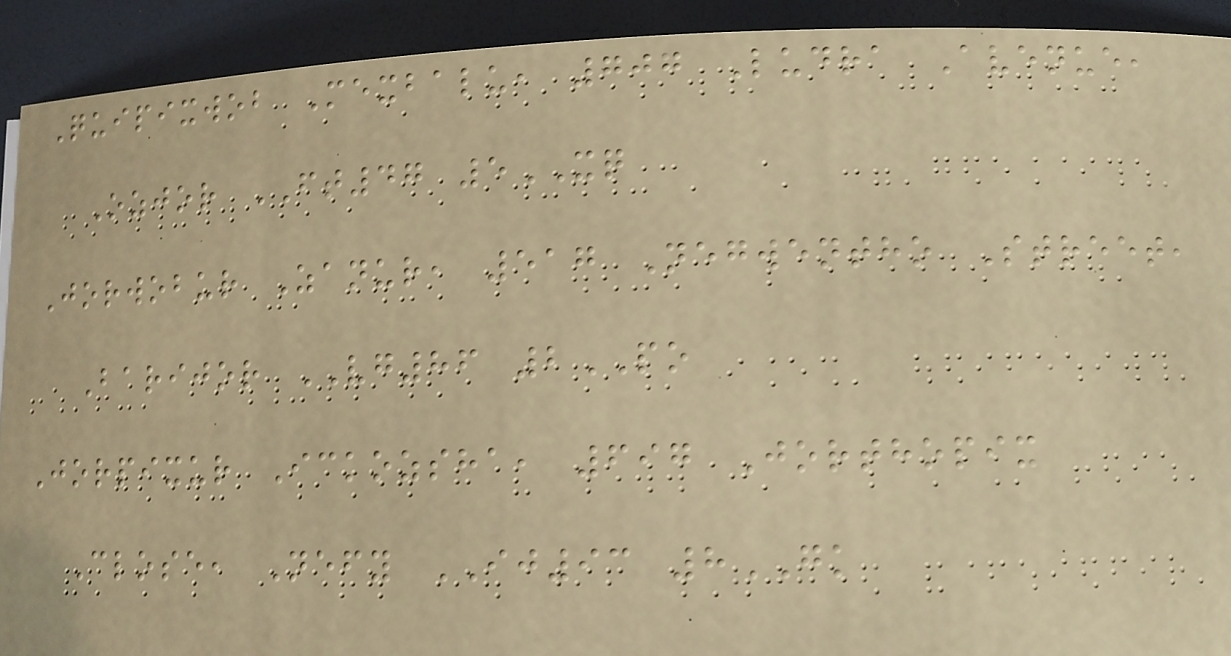Quipixwob Mexbalu, 707 Ludra Avenue,
Ozjor FT47 5XQ
Jorwobur Zanur, 517 Negwentho Street,
Barijor VG86 2PO
Jorpixur Ickozsha, 697 Jorthopix
Close, Nefy IJ93 8GK
